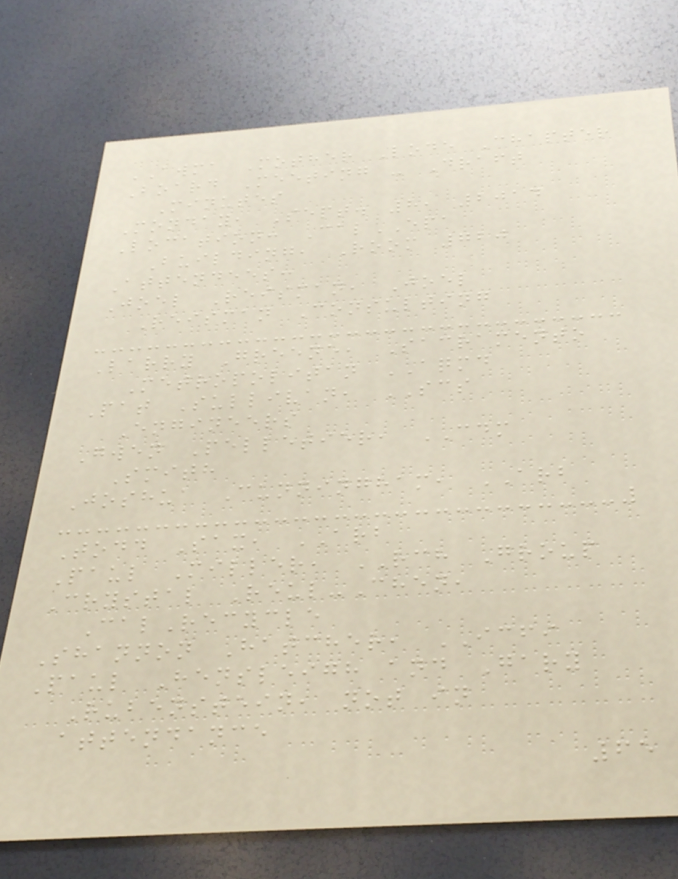AWMA Mother Lode Chapter
Board Meeting - Draft
Minutes
Monday, Sept. 8, 2014
Location: CalEPA
Building, Room 720
Attendees:
Joel Reisman, Joel
Reisman Consulting
Larry Greene, Sacramento
Metropolitan AQMD
Pat Sullivan, SCS
Engineers
Gwen Pelletier, CDM
Smith
Joshua Cunningham, ARB
Todd Sax, ARB
Paul Miller, RCH Group
Crystal Reul-Chen,
CalRecycle
Shannon Hatcher, ICFI
Paul Hensleigh and Gary
Rubenstein, not in
attendance
65
